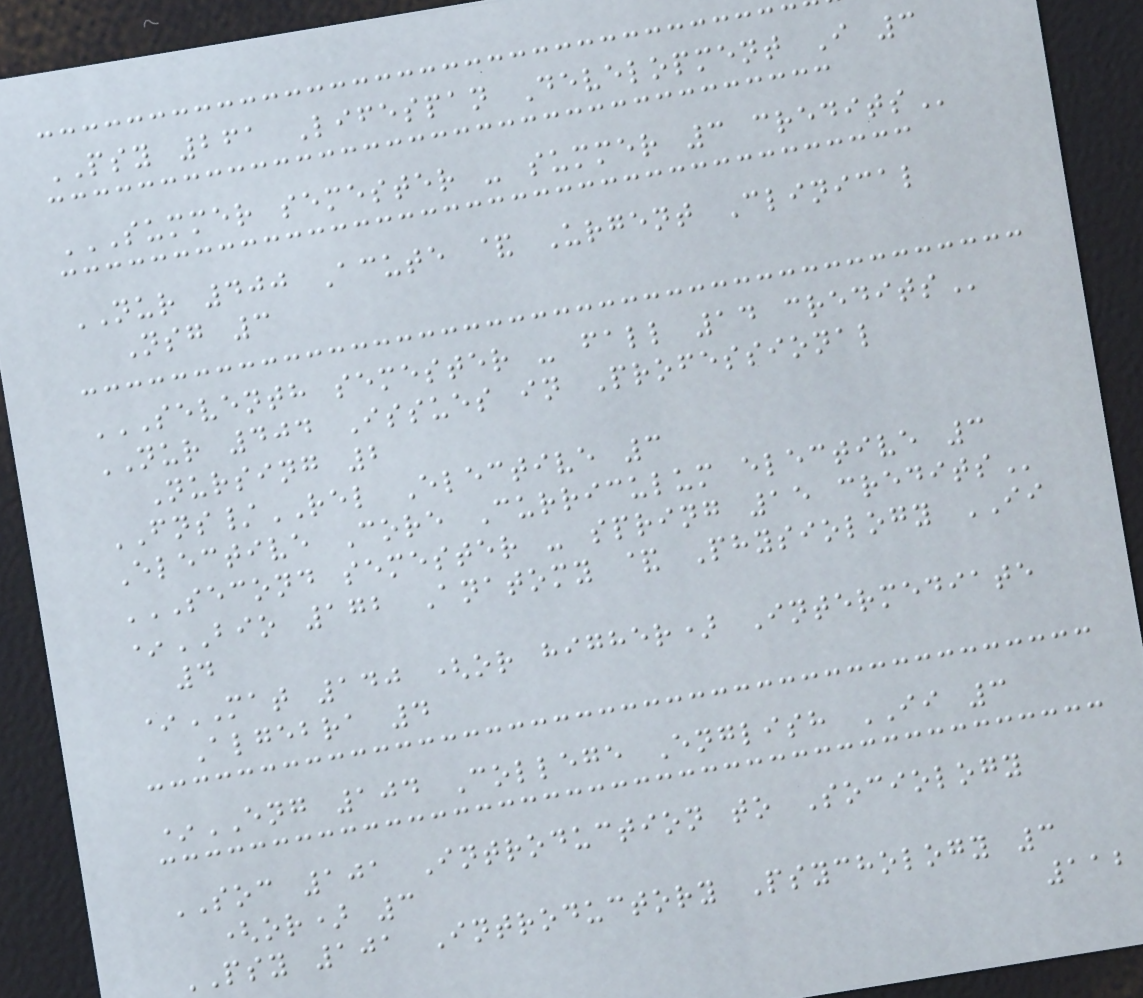PSY 261 Lifespan Development I 3
SUMMER SEMESTER - SUMMER 3 CREDITS
NUR 400 Acute & Urgent Clinical
Nsg 3
SEVENTH SEMESTER - FALL 14 CREDITS
NUR 404 Issues in Professional
Nursing 2
FNS/REL Elective 3
Elective Core Curriculum elective 3
SECOND SEMESTER - SPRING 15 CREDITS
*BIO 172 Anatomy & Physiology II
4
*MAT 140 (or higher) Intermediate
Algebra 4
*ENG 104 College English II 3
SOC 101 Introduction to Sociology
(or) 3
PSY 101 Introductory Psychology 3
112
